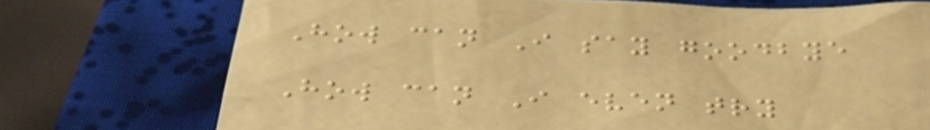How can I say goodbye
How can I even try
